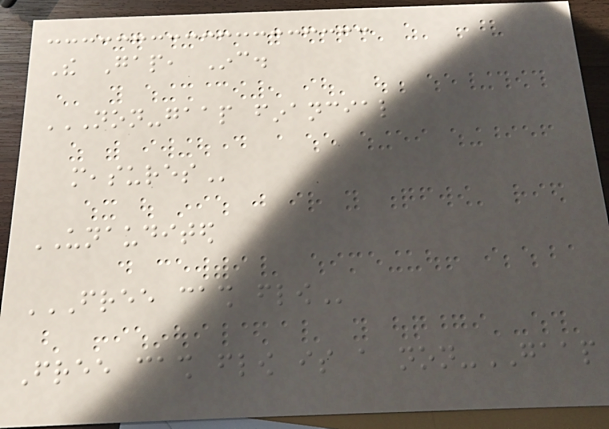The Gap, Inc.
NON-GAAP FINANCIAL
MEASURES
UNAUDITED
FREE CASH FLOW
Free cash flow is a non-GAAP
